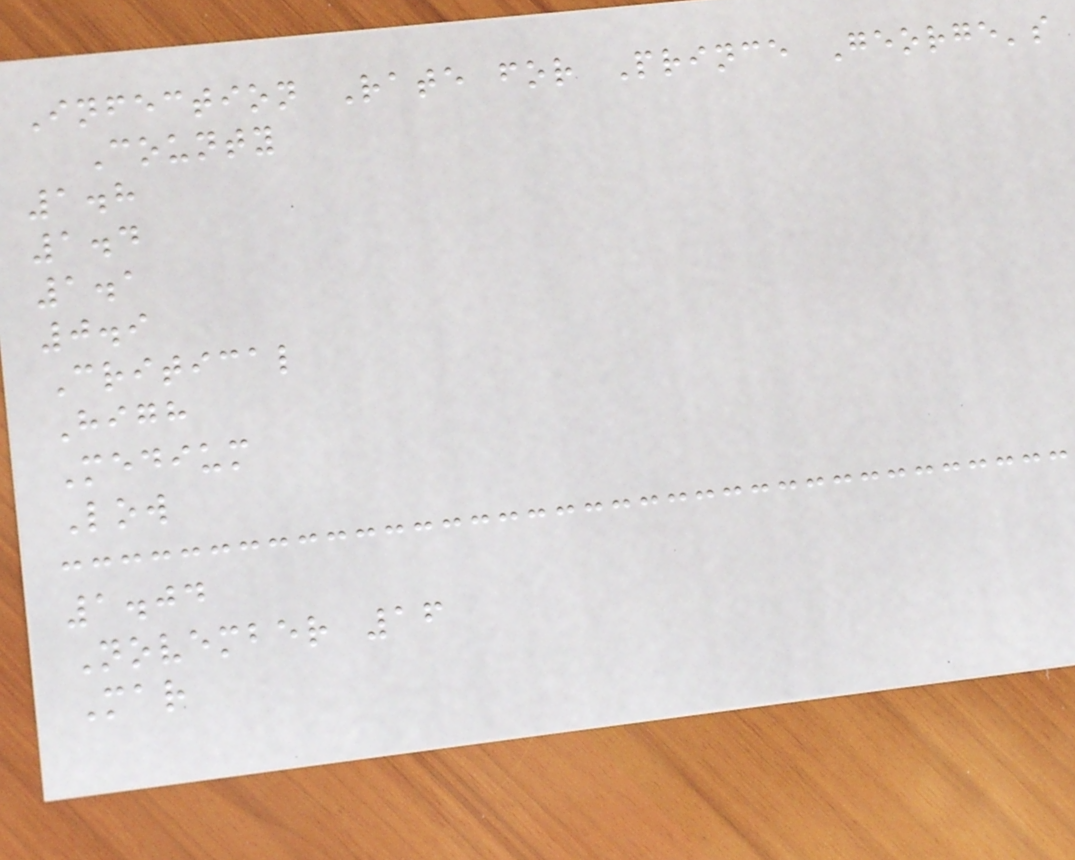Infection Rate for Prince George's
County
1.8
1.4
1.1
0.9
Critical
High
Medium
Low
1.04
November 16
Mar
